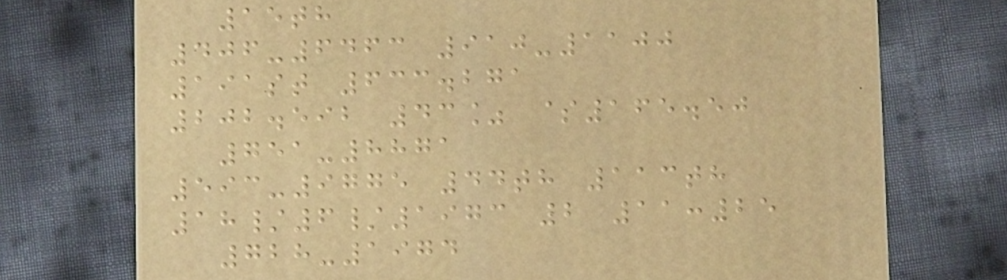15th
406-6463 910-1100
191st 633.271
202.592 43% $165.50
751-8871
593-9775 44th 113th
18/6/1973 2 11:25
728-1974
